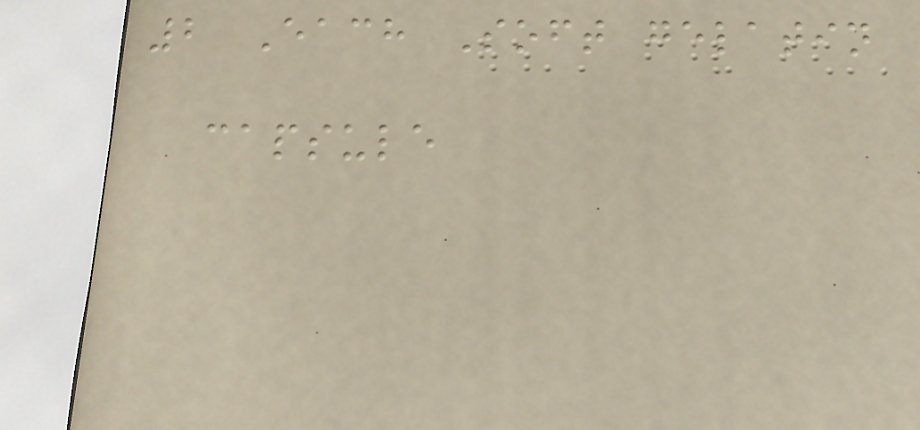2 Each Soft gelatin
capsule
